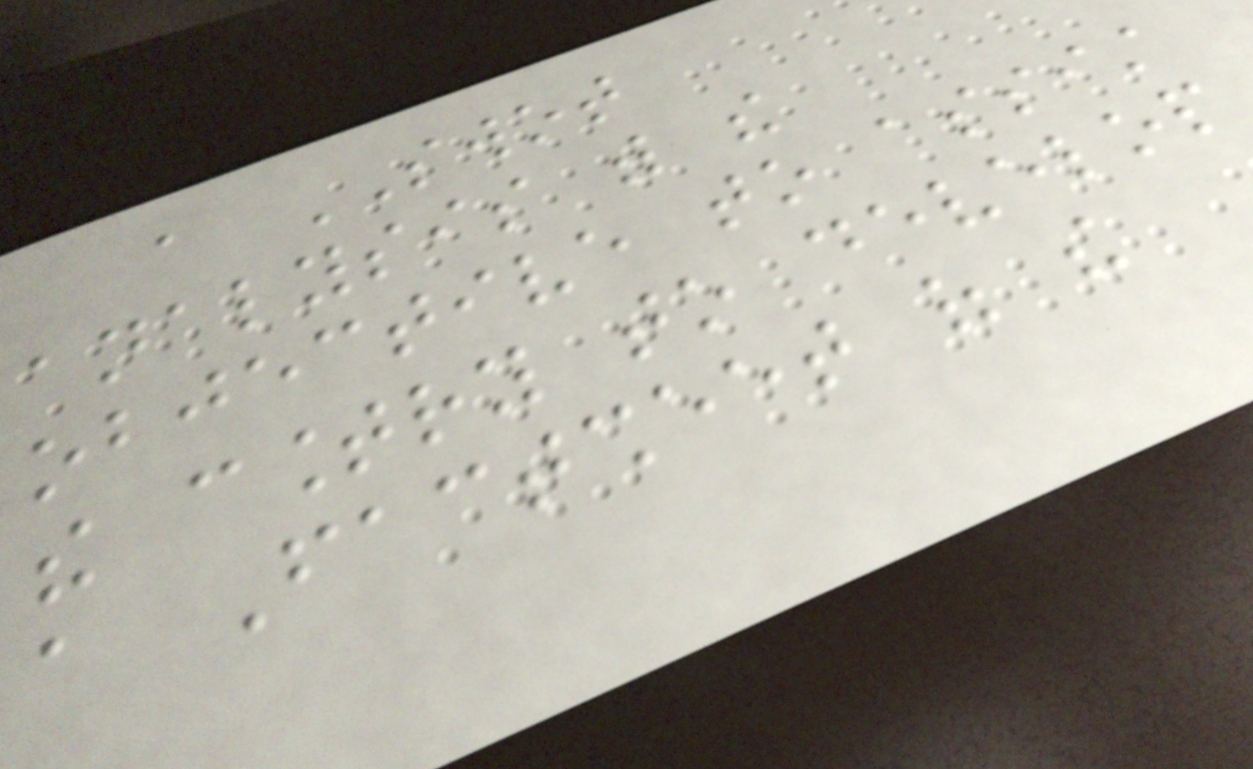a SWOT
analysis with the
objective to assist
the country to develop
a Factsheet of the
